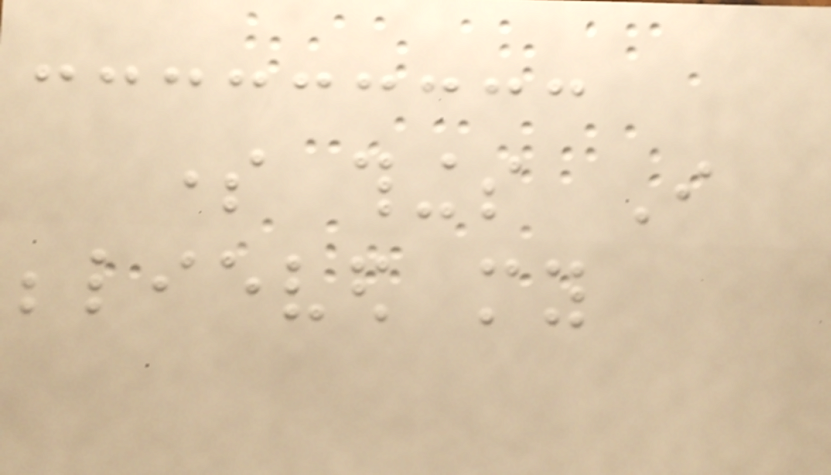some things I
believed my
